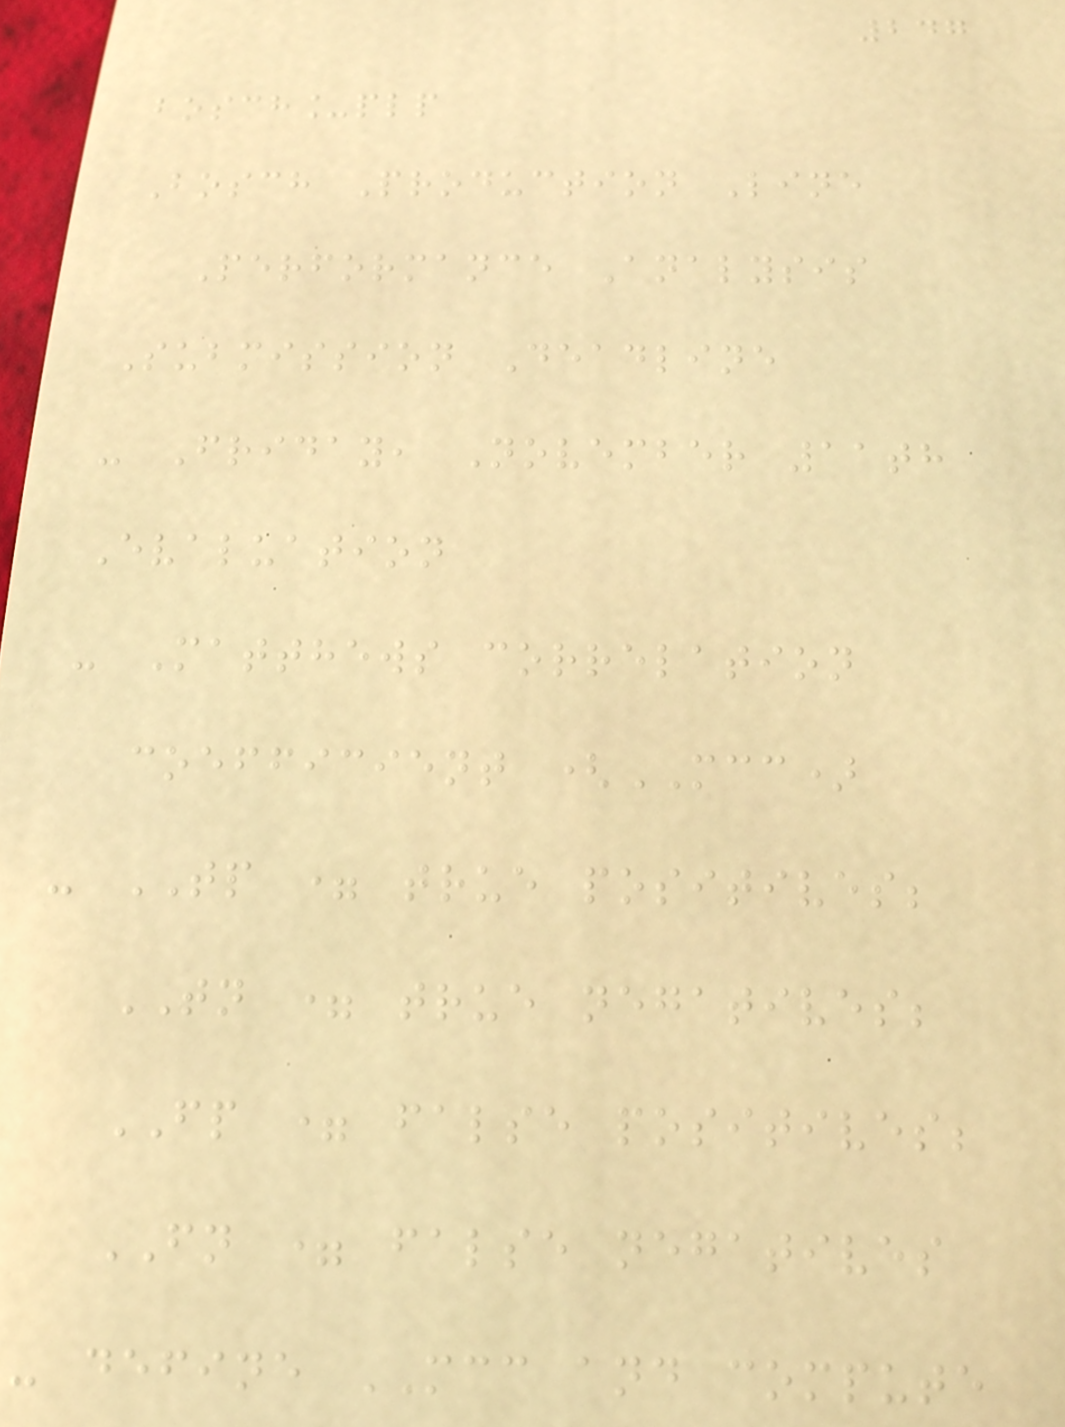247
bosch_plp
Bosch Production Line
Performance Analysis
Submission Deadline
- Friday, November 11th
Evaluation
- Matthews correlation
coefficient (MCC)
- TP = true positives;
TN = true negatives;
FP = false positives;
FN = false negatives
- define MCC and compute
